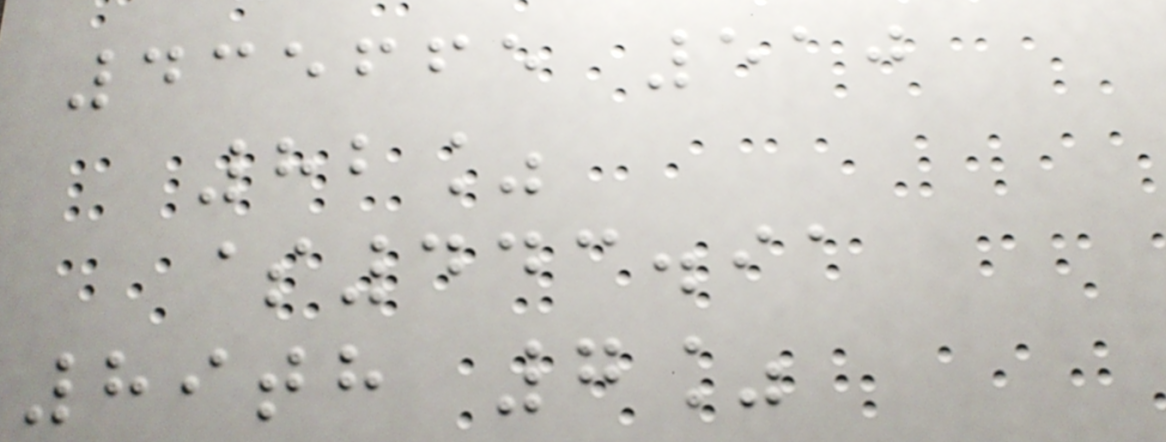435665 510
82%
$443.91
89th 7%
